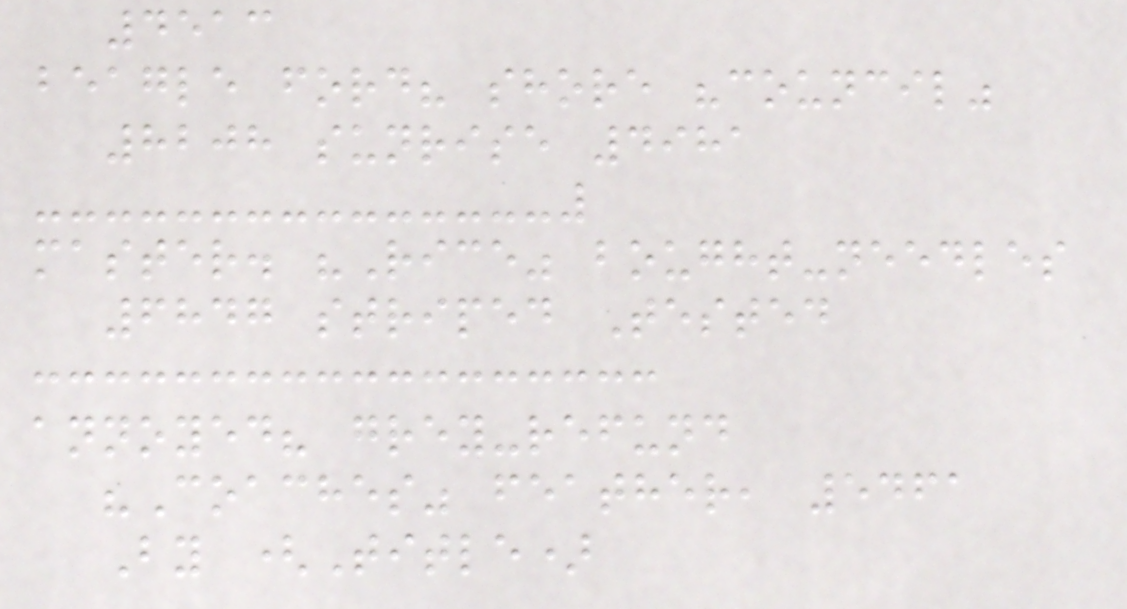4513
beagle ford? shore "council"
8208 sunrise 4981
master. "Rice" bought-needles
6847 striped Tested
annoyed? grey-refund
"Coaches" feather, 5461
By (Title)
